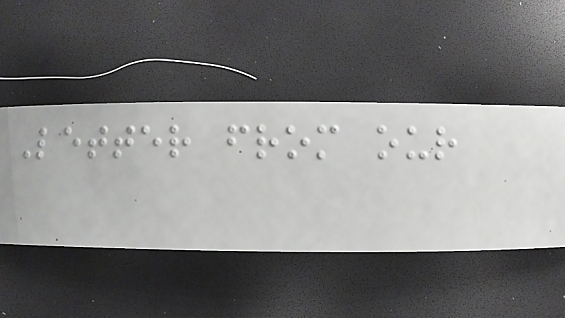Letter from our
